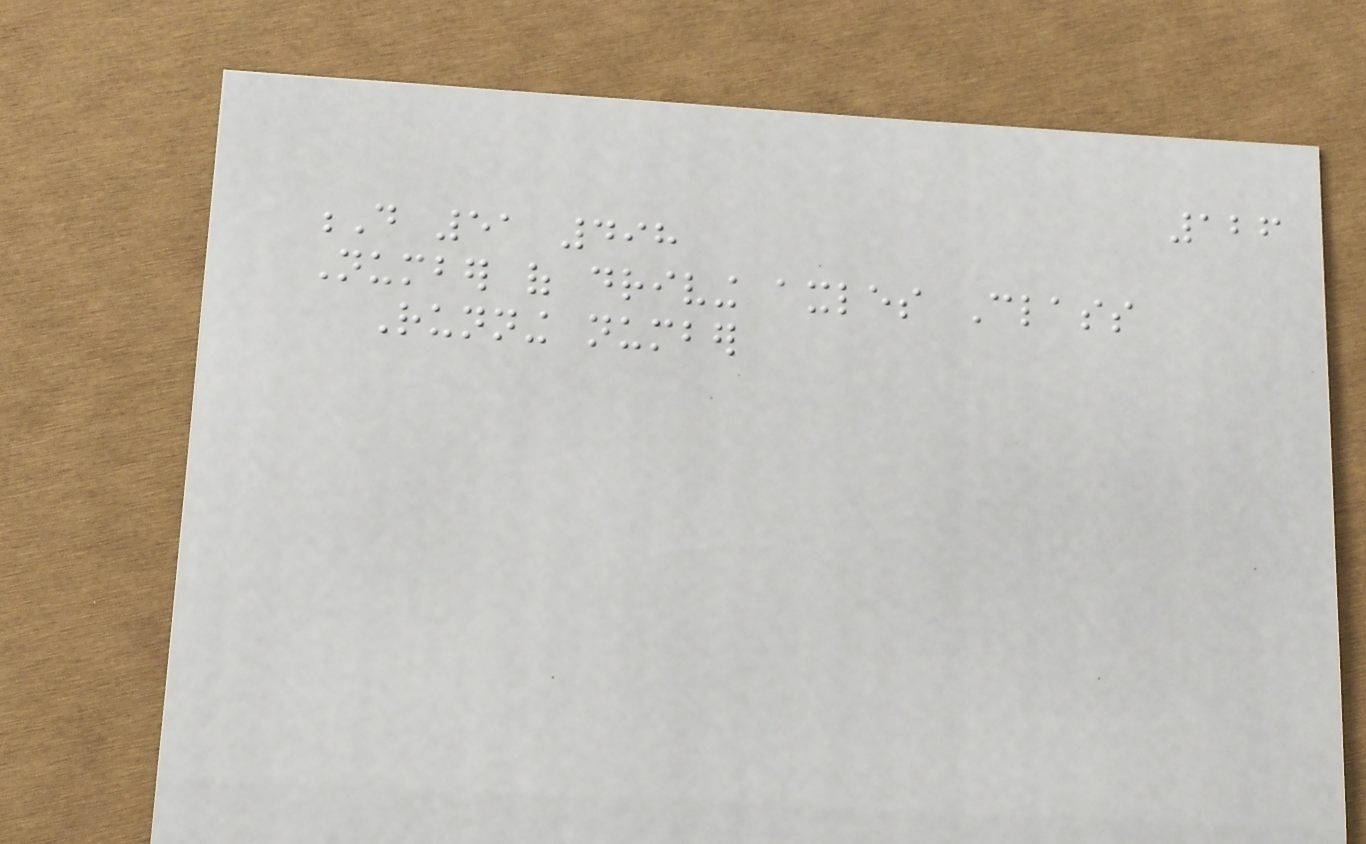126
D 51 498
Number of driving axles Class
Running number
